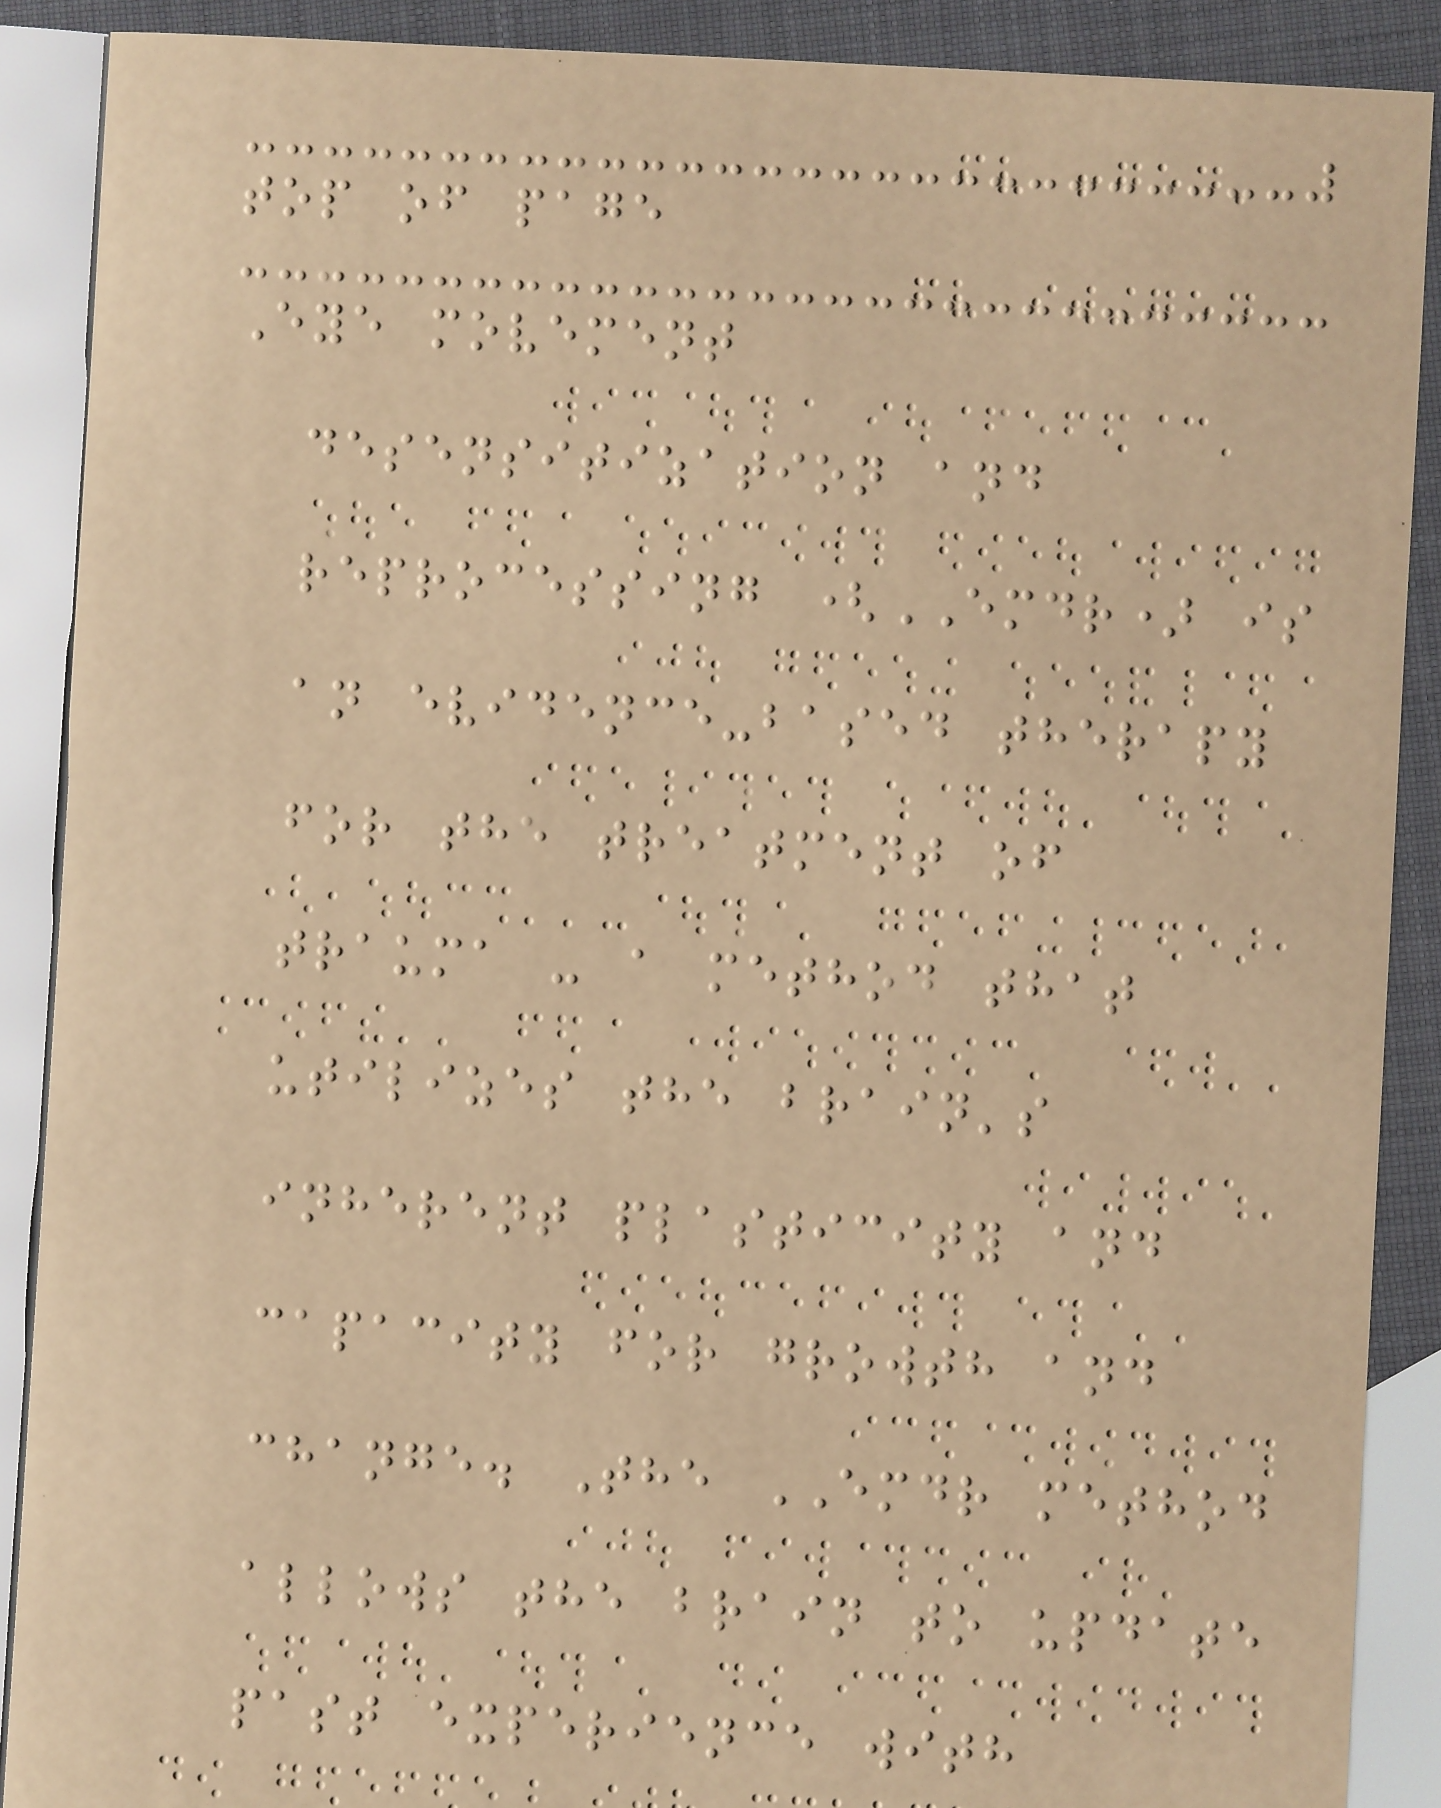top of page
Eye movement
desensitization and
reprocessing (EMDR) is
an evidence-based therapy
for the treatment of
trauma - a method that
utilizes the brain's
inherent plasticity and
capacity for growth and
change. The EMDR method
allows the brain to update
past experience with
